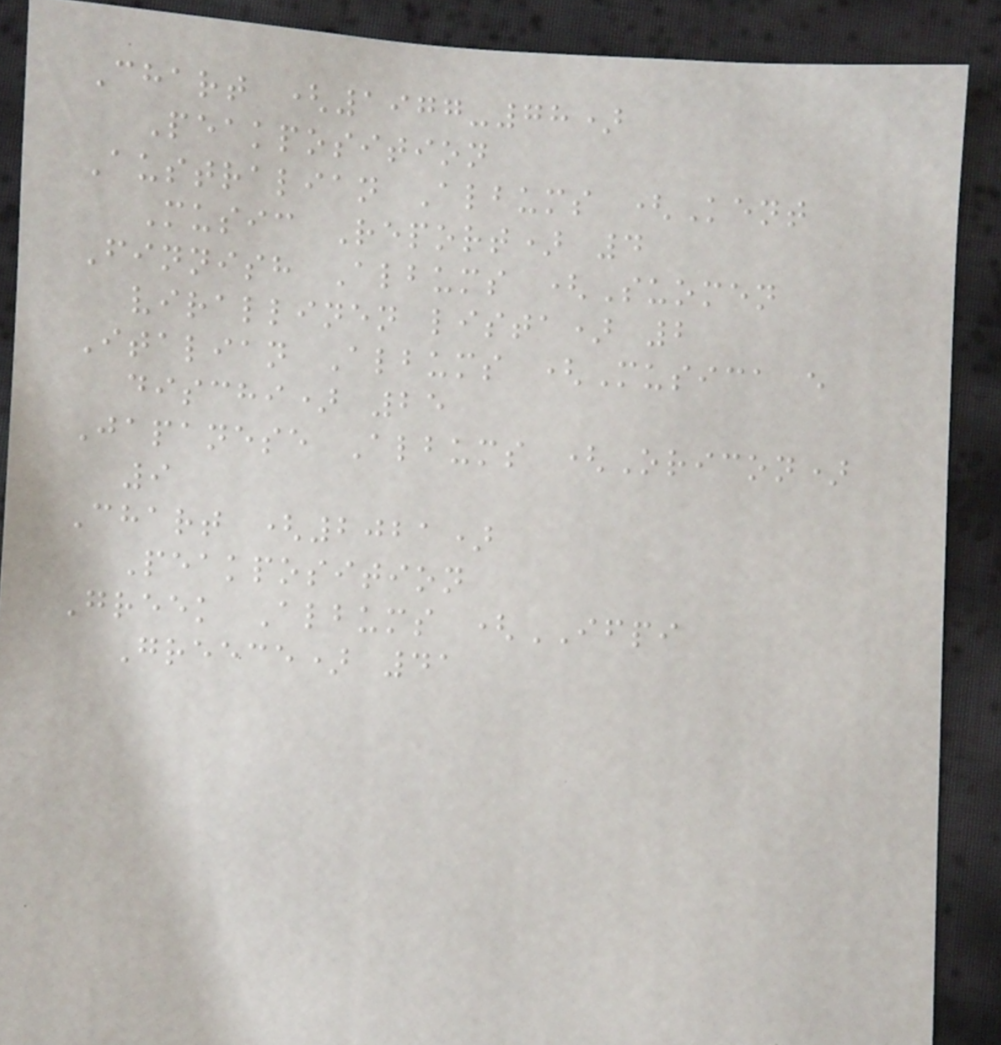Chart (1977-78)
Peakposition
Australian Albums (Kent
Music Report) 4
Finnish Albums (Suomen
virallinen lista) 2
Italian Albums (Musica e
dischi) 25
Japanese Albums (Oricon)
9
Chart (2021)
Peakposition
Greek Albums (IFPI
Greece) 41
